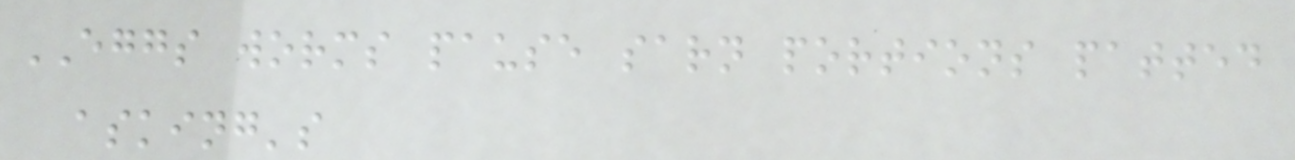EGGS worms pause sarn portions patted
asking's
